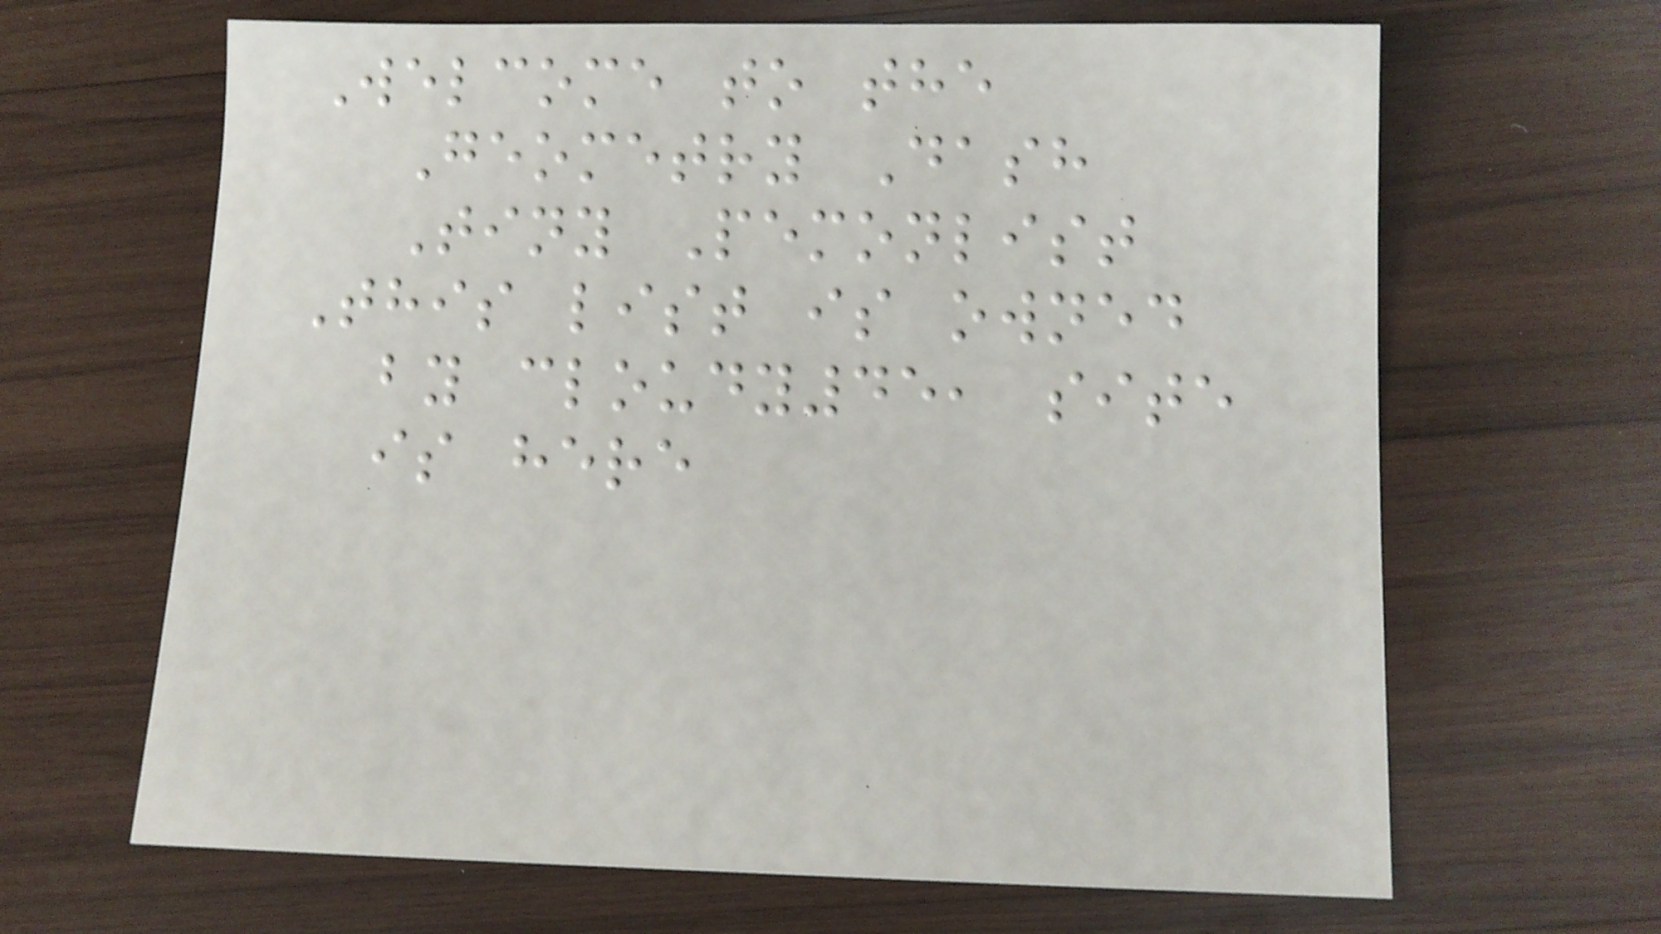Welcome to the
Geometry Dash
Tiny Pemonlist
This list is owned
by cloudy45, site
is here
